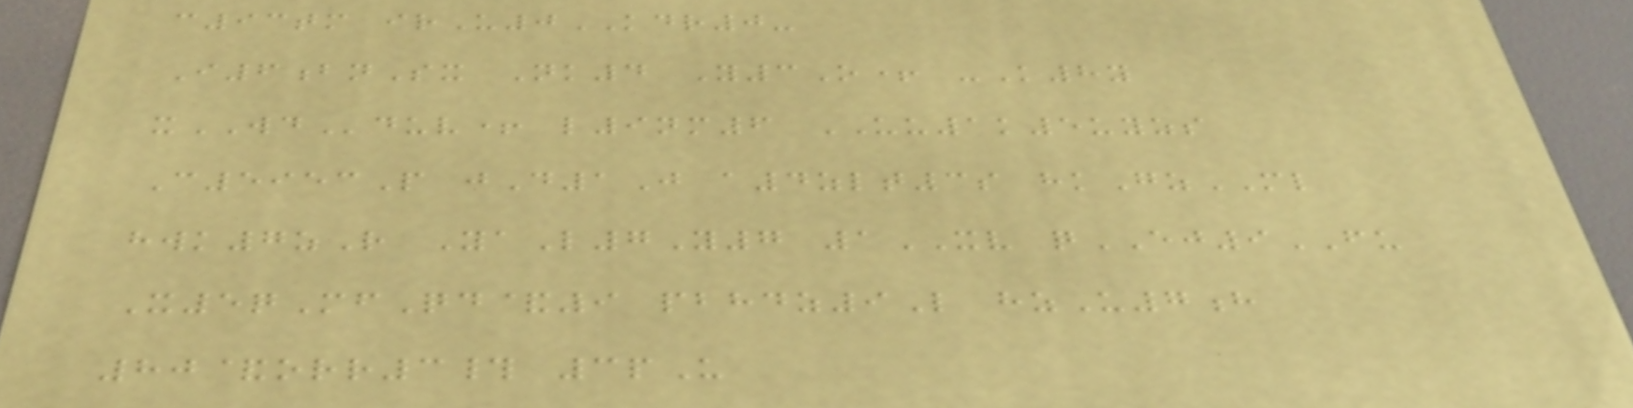c93tm irU0KDR0-
I6bnSx Nk4 Y3O+ -K8y
xWDduv+ l9nm6 UU1k5uyzs
C5953P jD1J a4zlt3s hkGzML
hwk7zR YaL7Y7 1XV qEJ9FU
X5qMfQd&9 pbhdz9L hzU7h
80&orr3# 3pU
